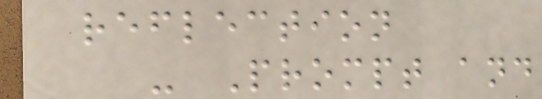reflection
- Prompt and
